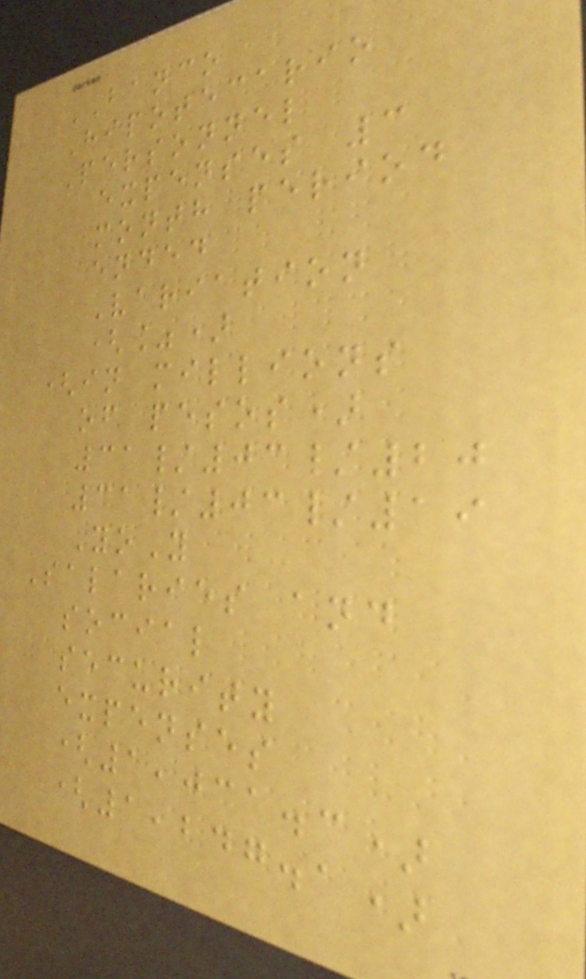BANCO
Hipotecario
Personnel
expenses 3
month period
ended
Variation
(%)
(in millions
of pesos)
31/03/20
31/03/19
YoY
Salaries and
social
security
expenses
(1,031.3)
(1,247.1)
